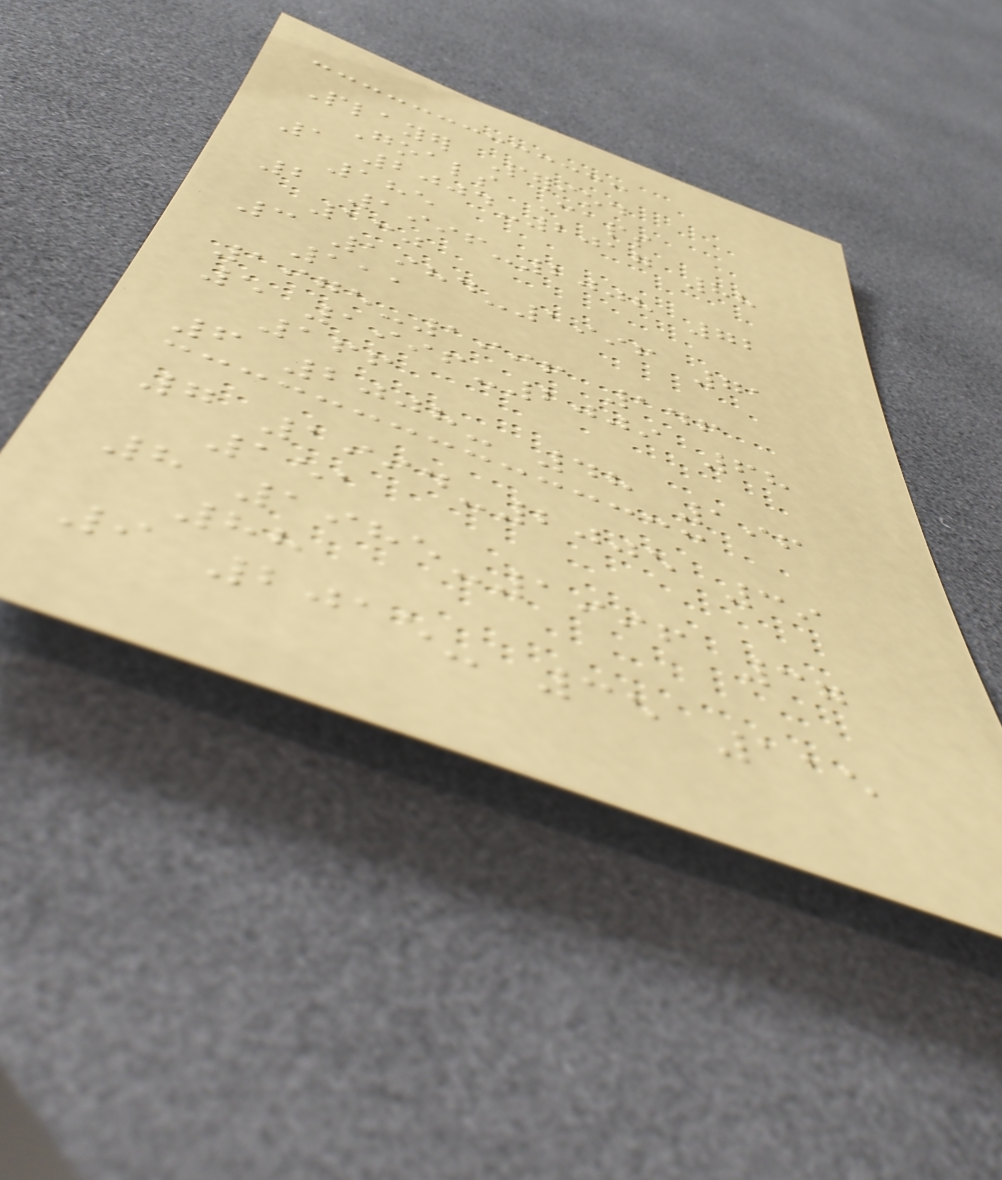Player Period
Goals Caps
1 2004-2017 88
185
2 1996-2008 72
130
3 1984-1996 71
111
1975-1996 146
5 1996-2009 68
166
6 2008- 48 196
7 1994-2005 39
151
8 1985-1996 37
88
9 2015- 35 115
